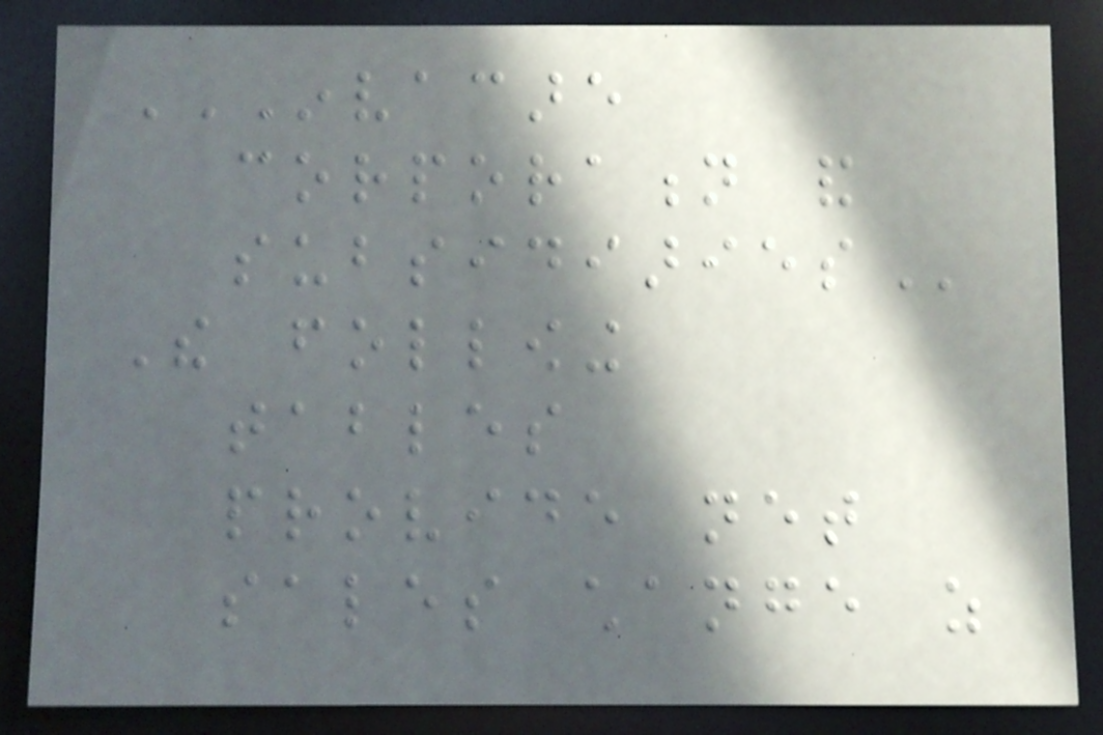INVACARE
CORPORATION AND
SUBSIDIARIES
The following
tables
provide net
sales change as
